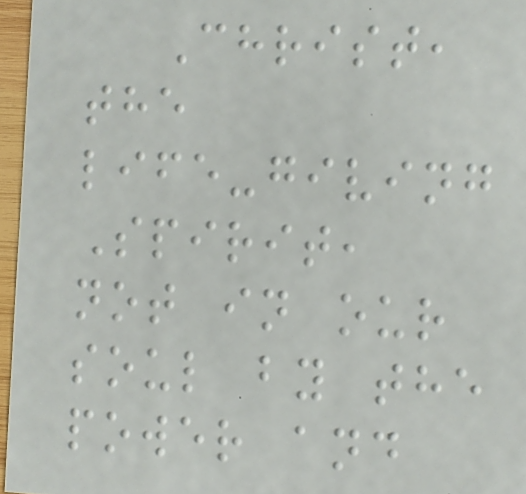Christ,
the
life-giving
Spirit,
not in our
soul by the
power and
